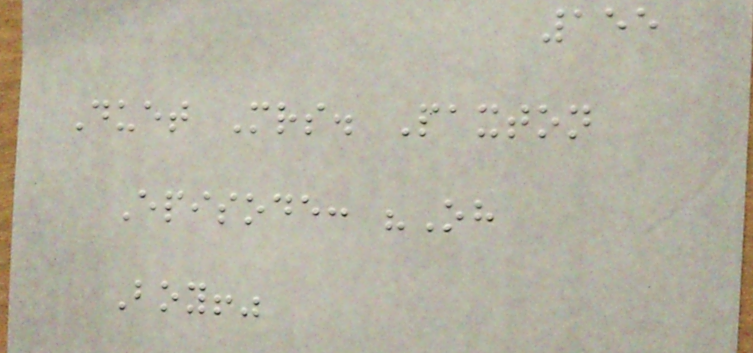155
Duet Mrs. Paxton
Episode: "Oh
Boy!"
